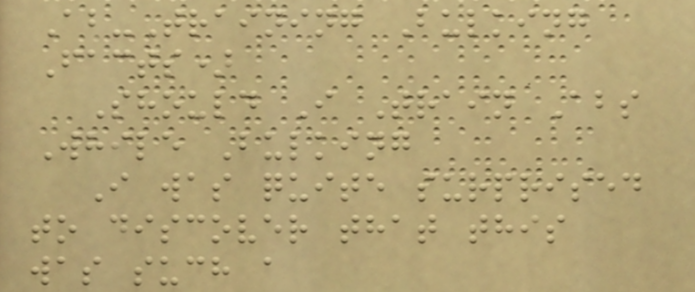Ab-Training Bulking
Facts)
Should I Train Abs
While Bulking
I was quite surprised
to discover that this
was such a
